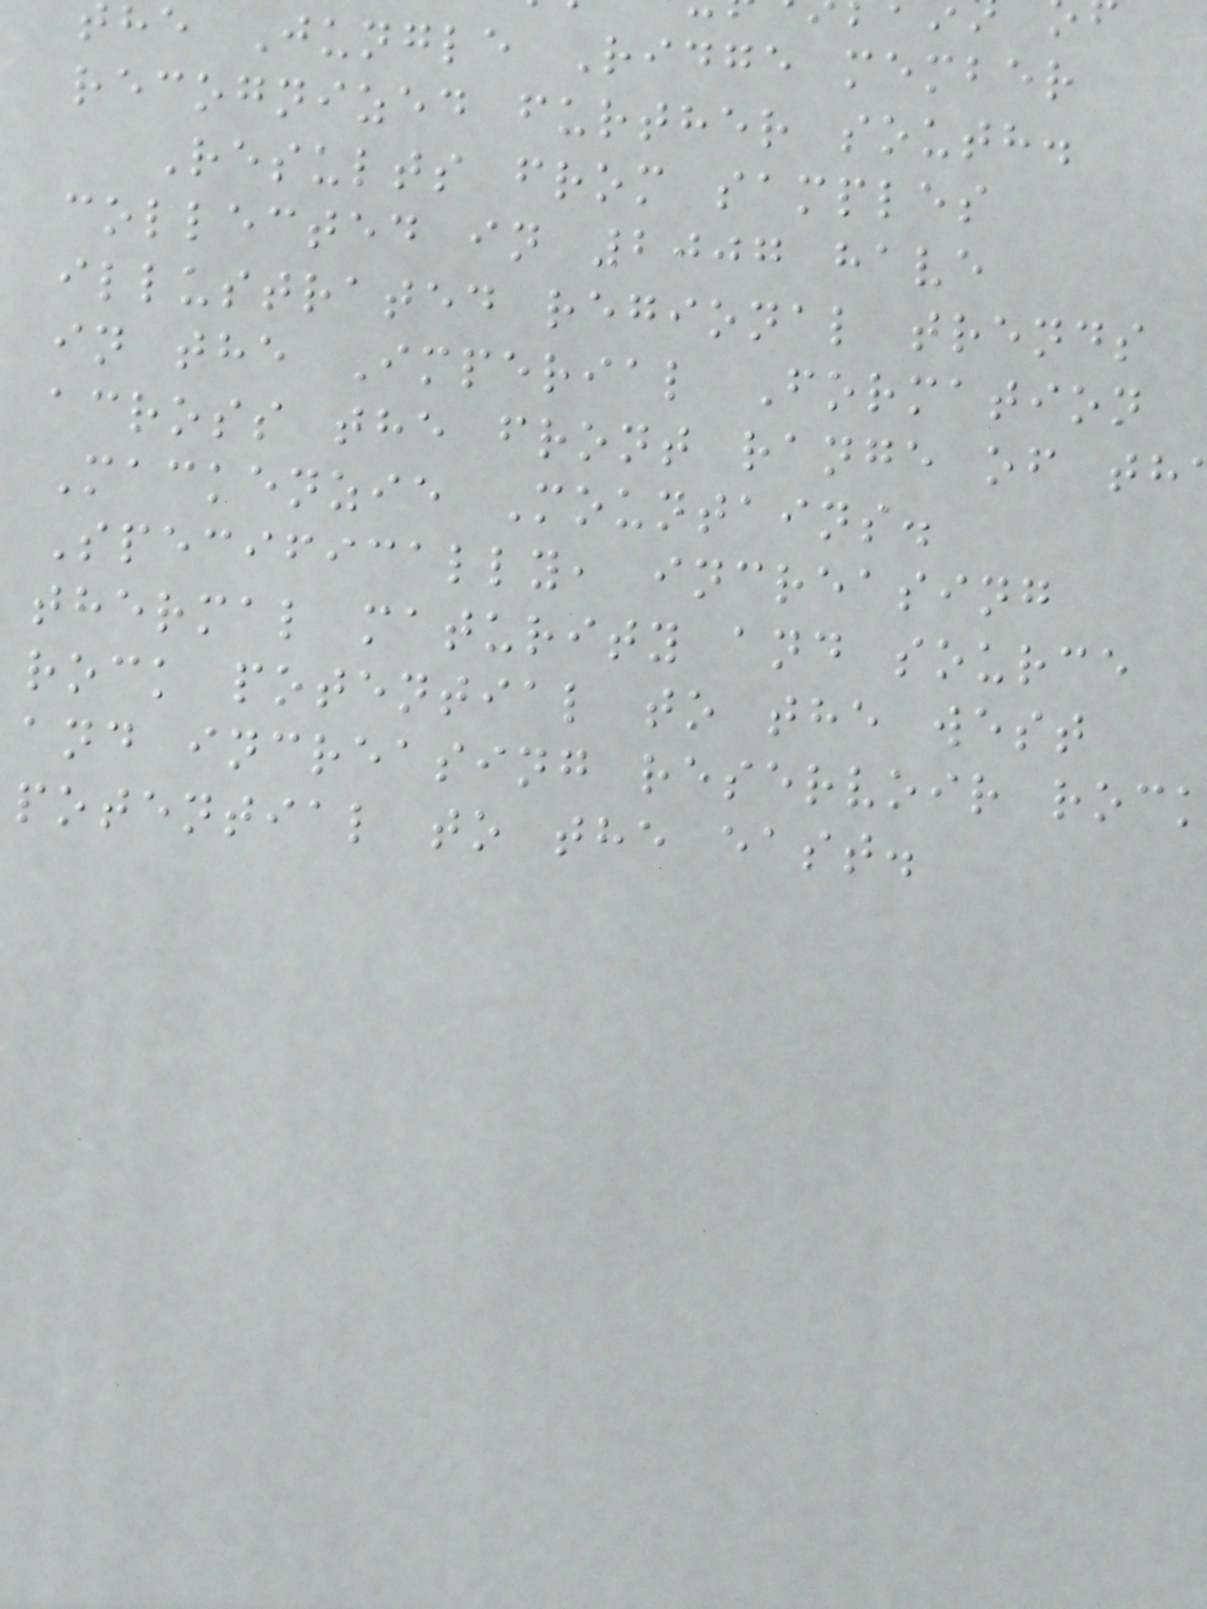he Jungle Ridge member
recognized further south.
Results from samples
collected in 2007 have
illustrated regional trends
in the Imperial Formation
across the front range of th
Mackenzie Mountains.
Specifically, increasing
thermal maturity and source
rock potential to the west
and increasing reservoir rock
potential to the east.
